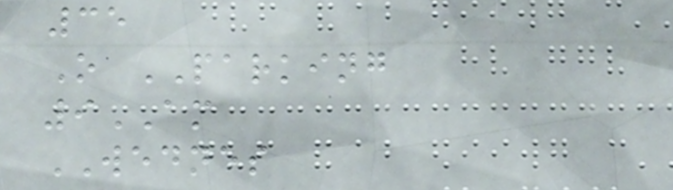35
O PARKING
9AM
WEDNES
